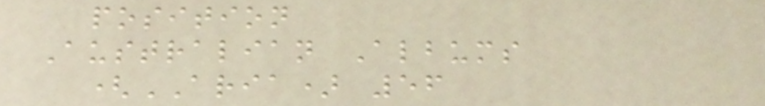position
Australian Albums
(ARIA) 56
